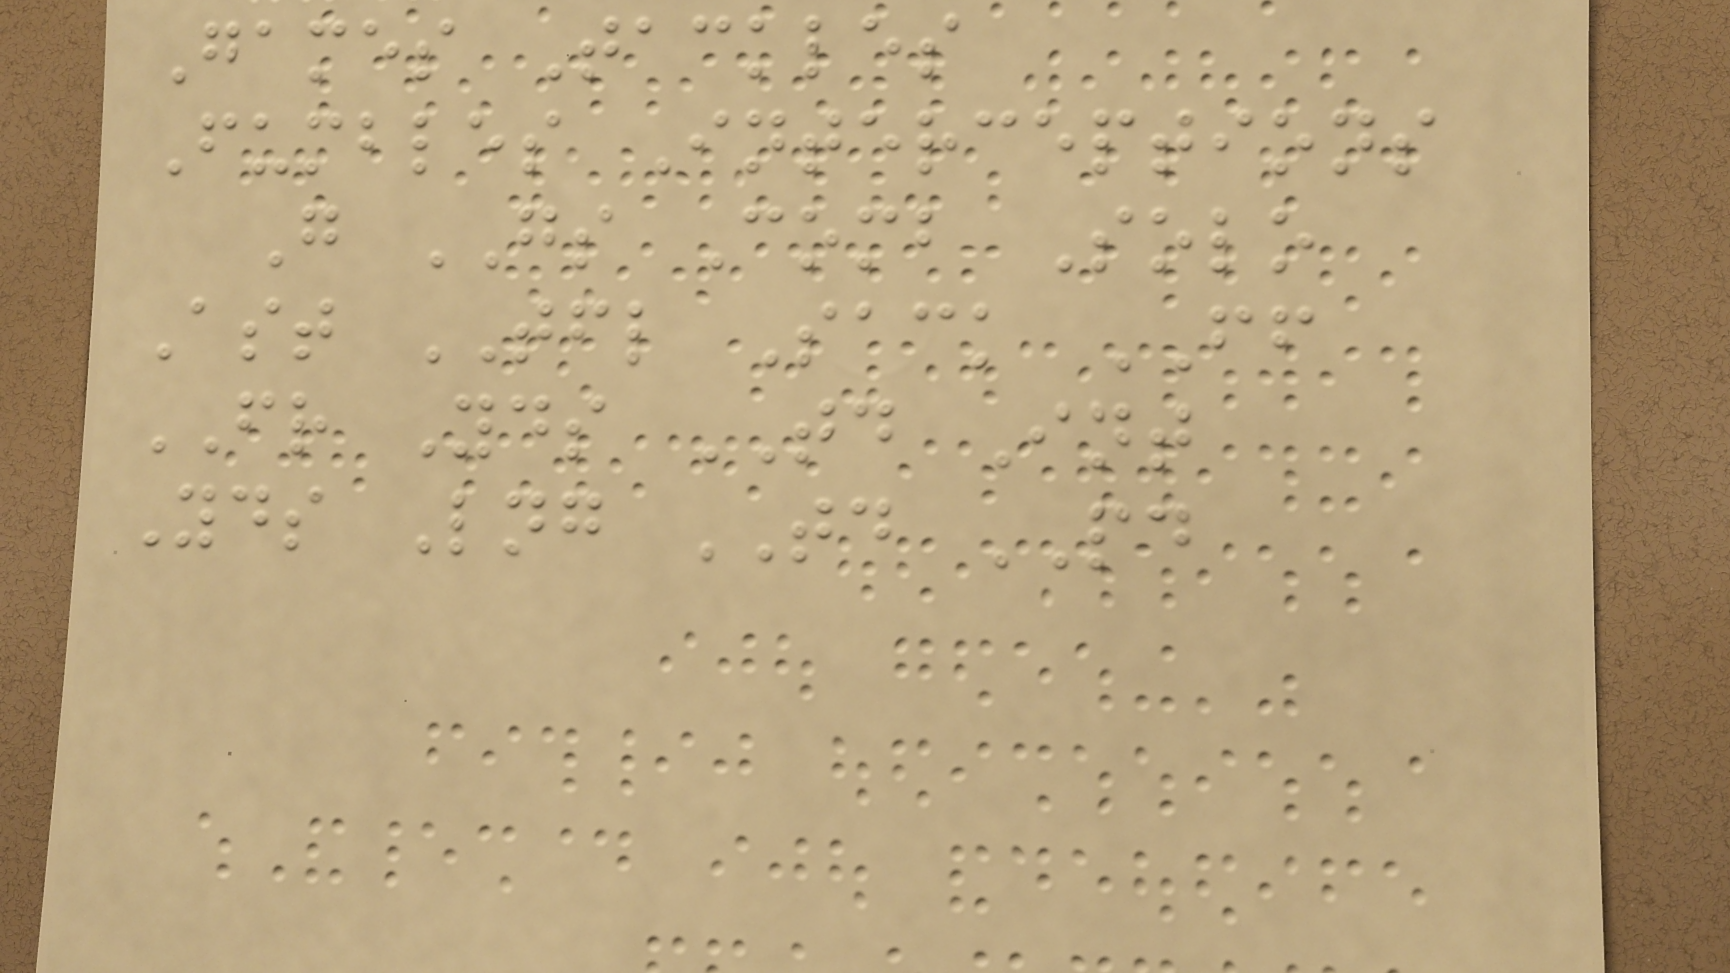Games Tackles
Fumbles Interceptions
G GS Comb Solo
Ast TFL Sack FF
FR Yds TD Int
Yds Lng TD PD
